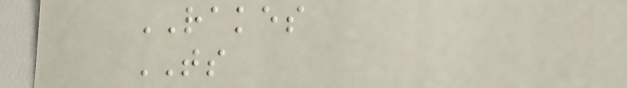RAKES
TS
